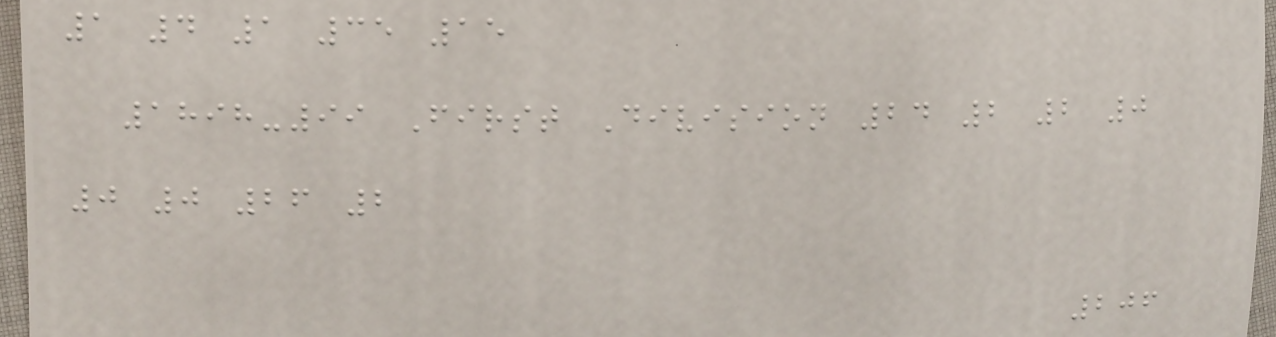1 4 1 35 15
1898-99 First Division 24 2 2 0
0 0 26 2
206
